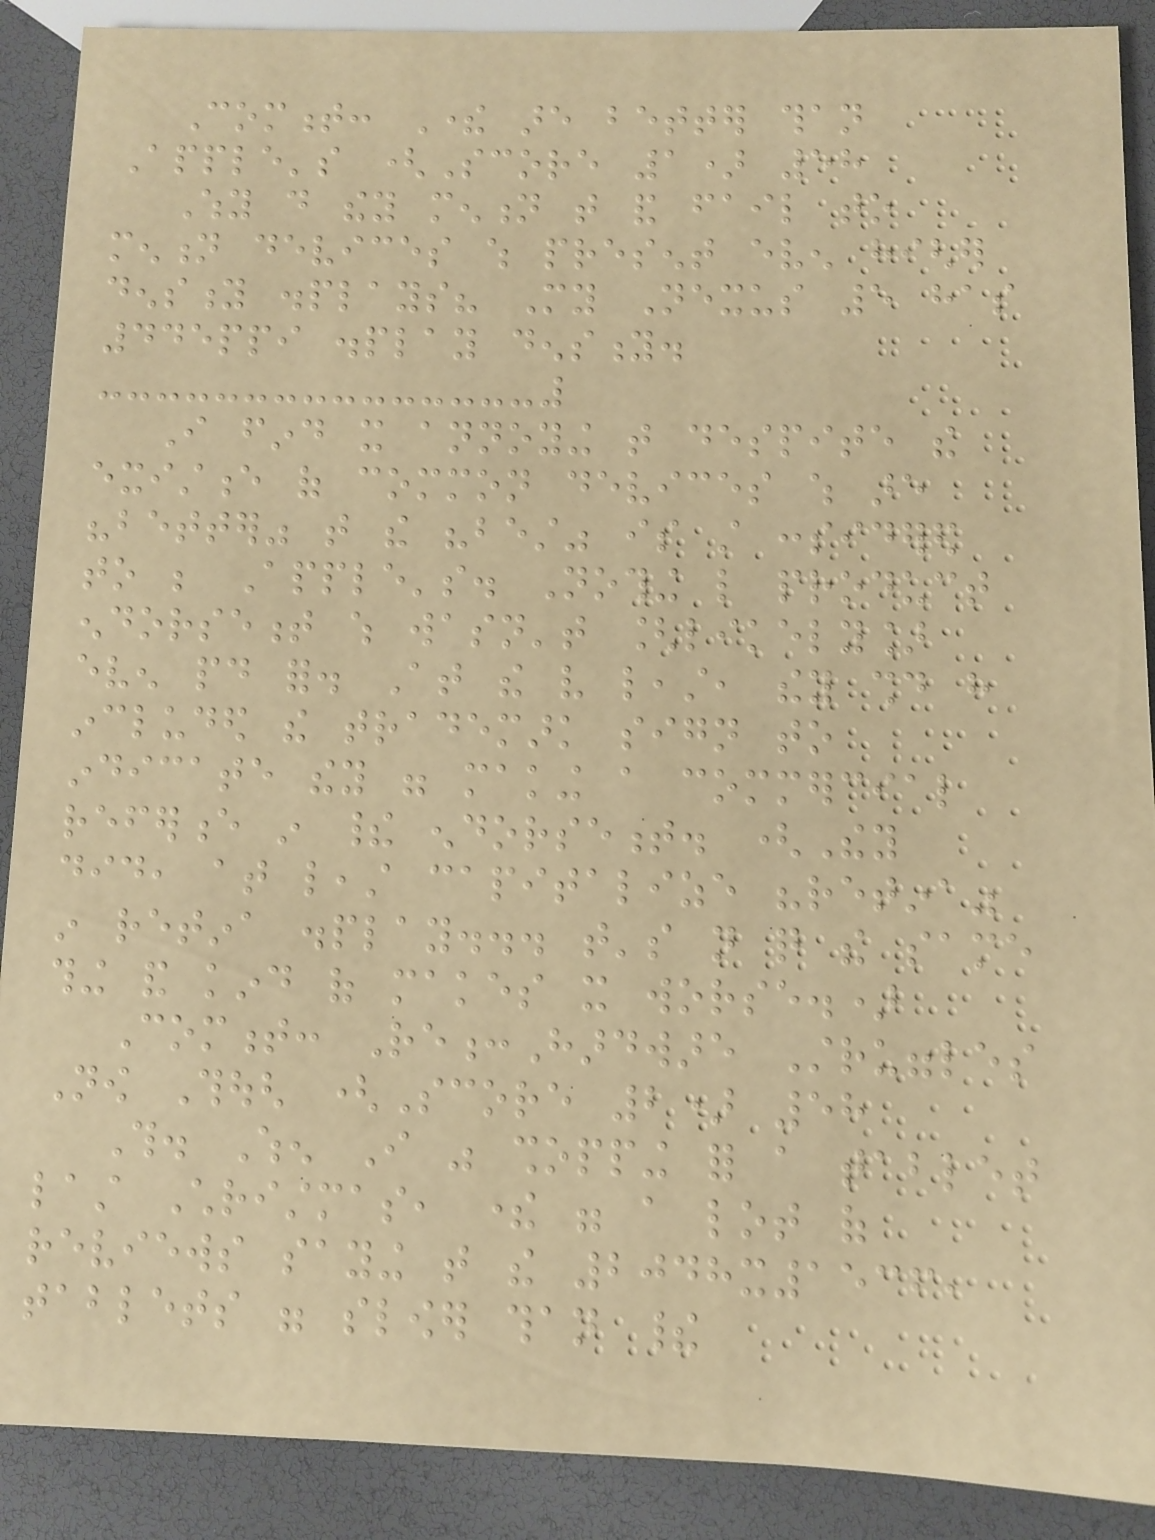Comment: There are better than
Apple's (Score 1) 58
Why do they mention that and fail to
mention devices which present even higher
density displays? My Nexus 5 has
445ppi display density.
I find it annoying that despite the
existence of common devices which are
"better" that the "best" is still considered
to be Apple's. Nothing like product
endorsement which wasn't [likely]
even paid for. At the very least, they should have
included the trademark sign to
indicate they were making a commercial
reference in their endorsement. (They
did, at least capitalize "retina"
in retina display... that's not quite the same
thing and kind of makes it worse.)
Comment: Re:Hardware Struggles
Now Though (Score 2) 58
This. When I was shopping for a tablet
last Christmas, there were a lot of
reviews saying that the 2048x1536,
tablets were slower than their
